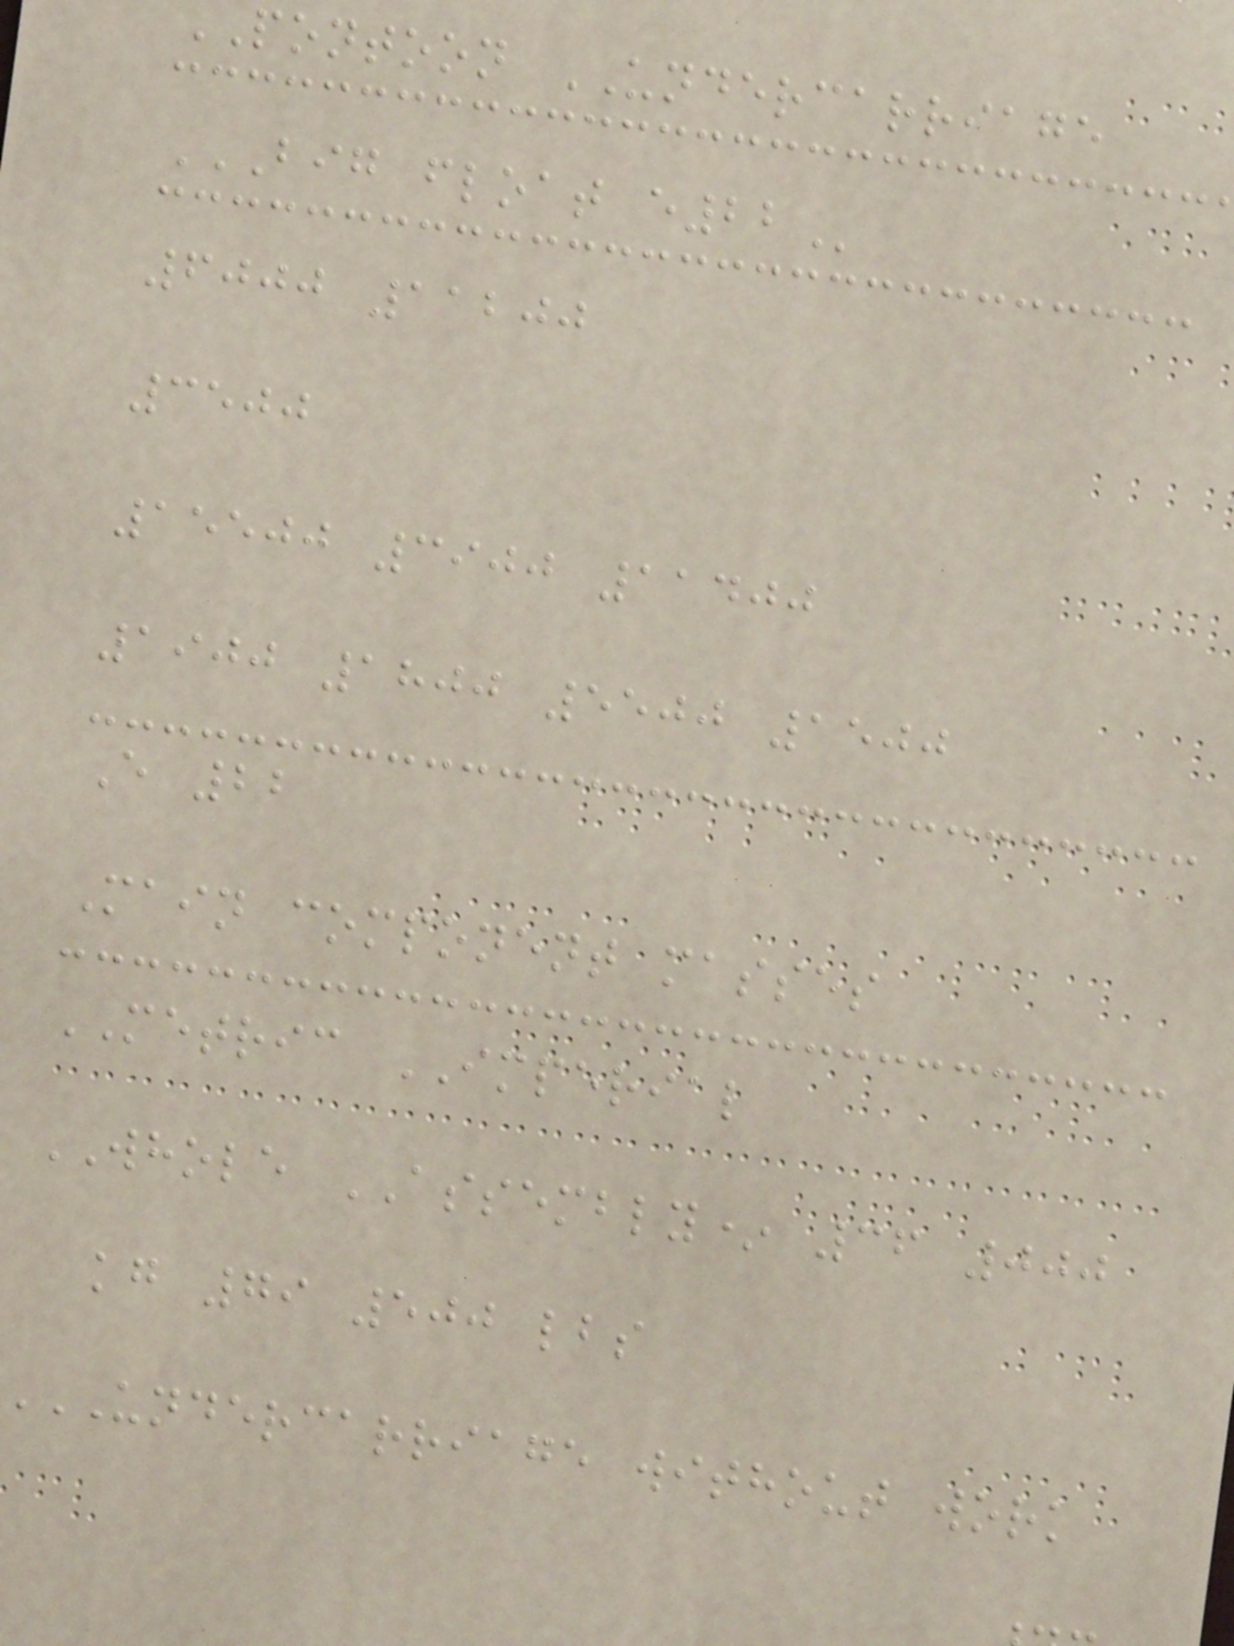pontoon UNDERCARRIAGE
BIG FLOAT E22
6000 11200
3500
15500 3900 11400
1900 1800 5500 1500
E 22
Main component masses
METRIC IMPERIAL
WHOLE ASSEMBLY* 36 000
kg 79 500 lbs
UNDERCARRIAGE without work
